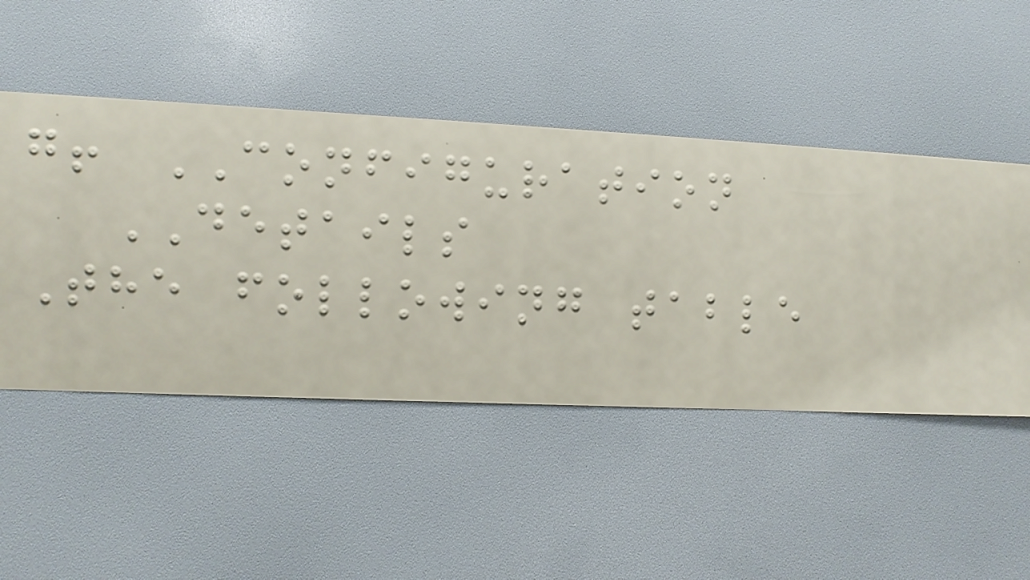g! CONFIGURATION
DETAILS
The following table
